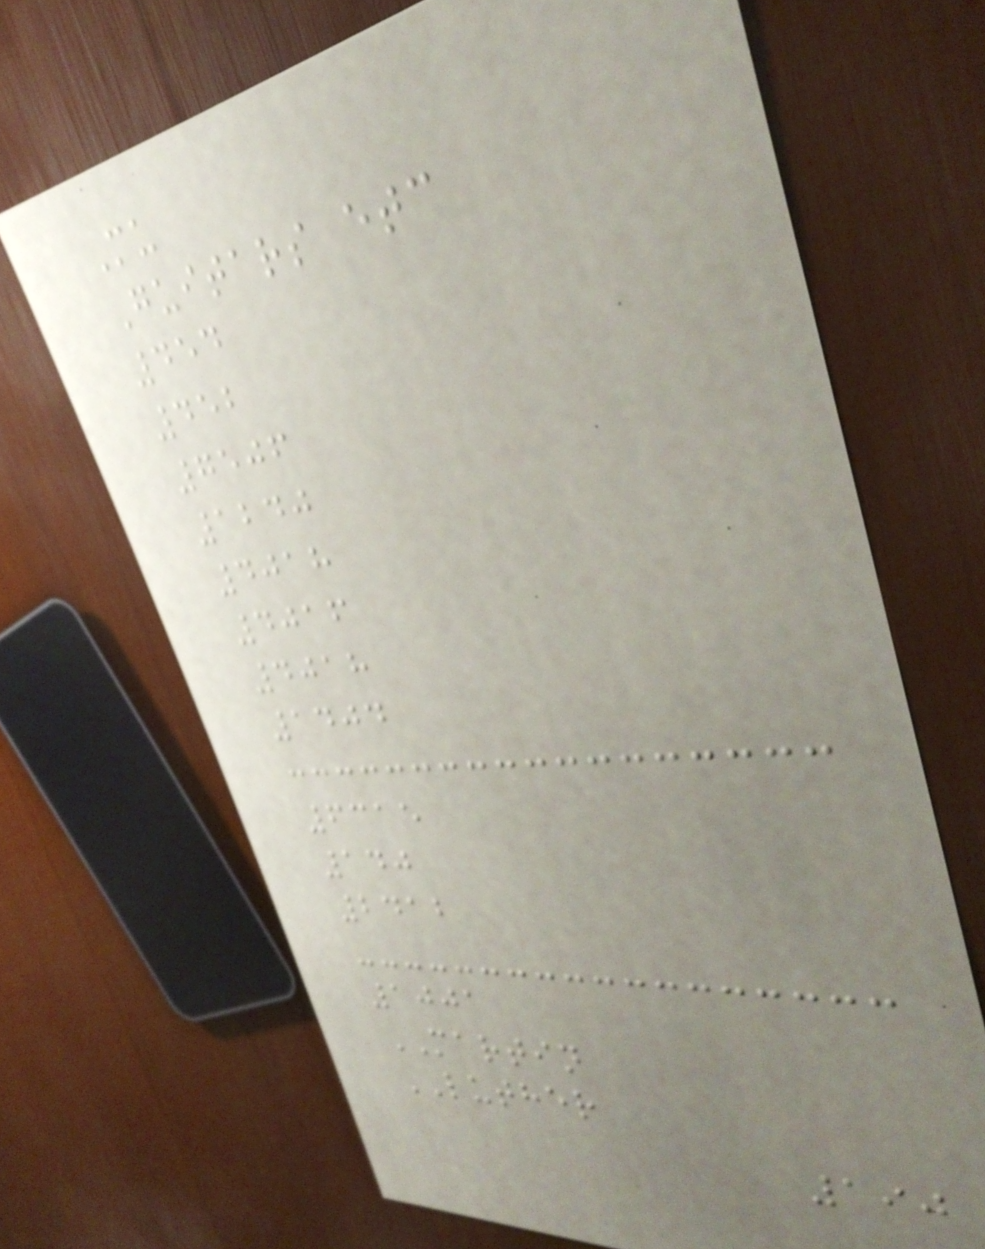Mu
Guitars etc
454
452
7506
1240
4018
4016
4018
1404
6315
140
2412
1001
MARTIN
LUTHER
190
